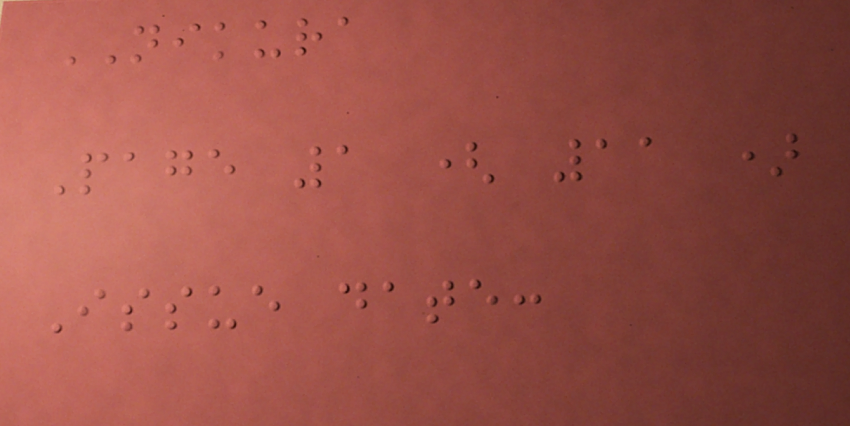NIKURA
Page 1 ( 11 )
Issue date:
